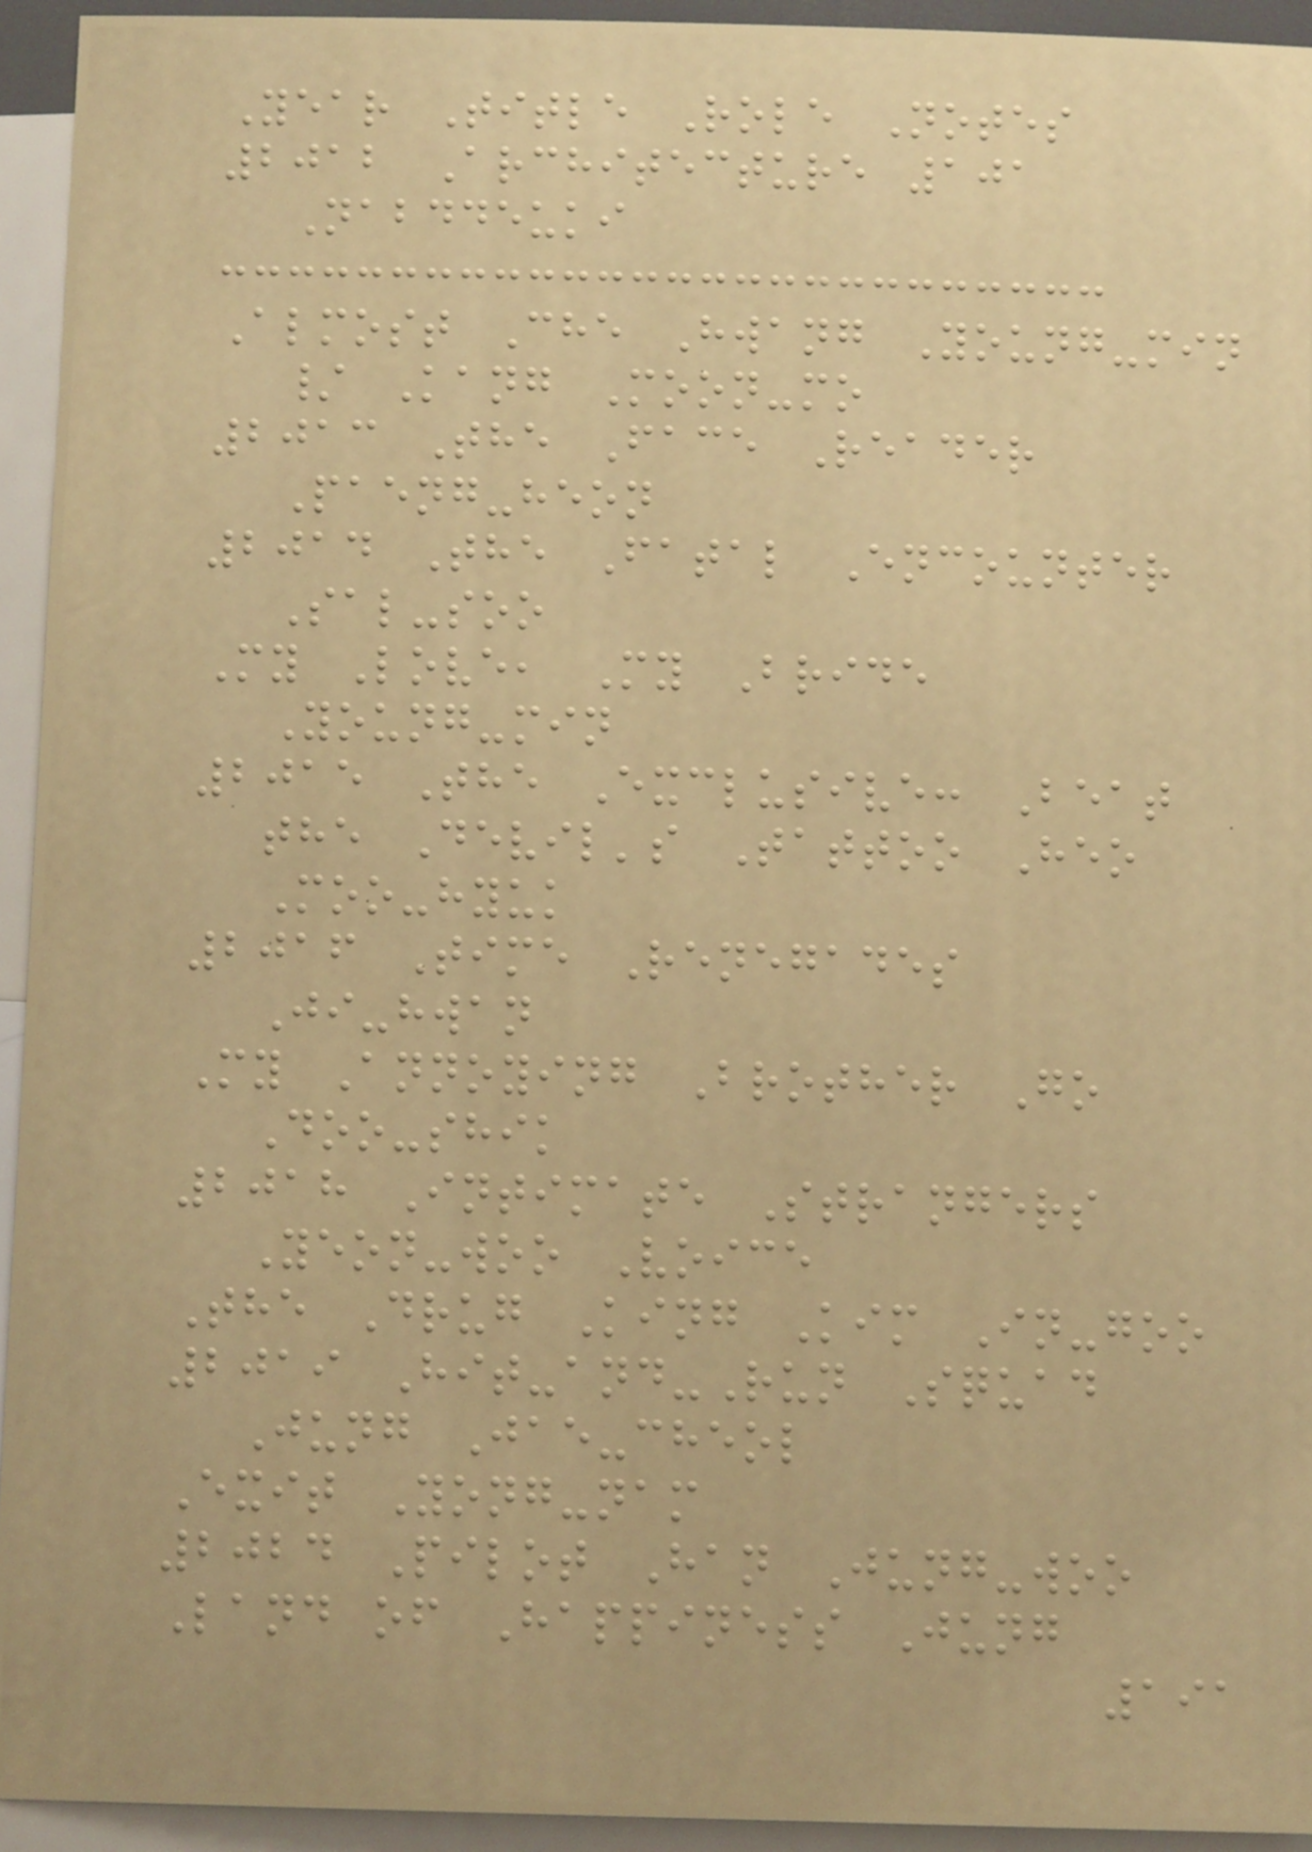Year Title Role Notes
2012 Architecture 101
Nabddeuki
Almost Che Hwang Young-min
/ Kang Moon-mo
2013 The Face Reader
Paeng-heon
2014 The Fatal Encounter
Sal-soo
My Love, My Bride
Young-min
2015 The Exclusive: Beat
the Devil's Tattoo Heo
Moo-hyuk
2016 Time Renegades
Ji-hwan
My Annoying Brother Go
Doo-shik
2018 Intimate Strangers
Yeon-woo Voice
The Drug King Kim In-goo
2019 Hit-and-Run Squad
Jung Jae-cheol
Exit Yong-nam
2024 Pilot Han Jung-woo
Land of Happiness Jung
191
